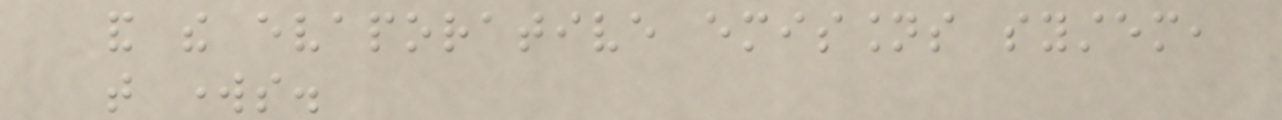and the evaporative emissions system,
that works.
